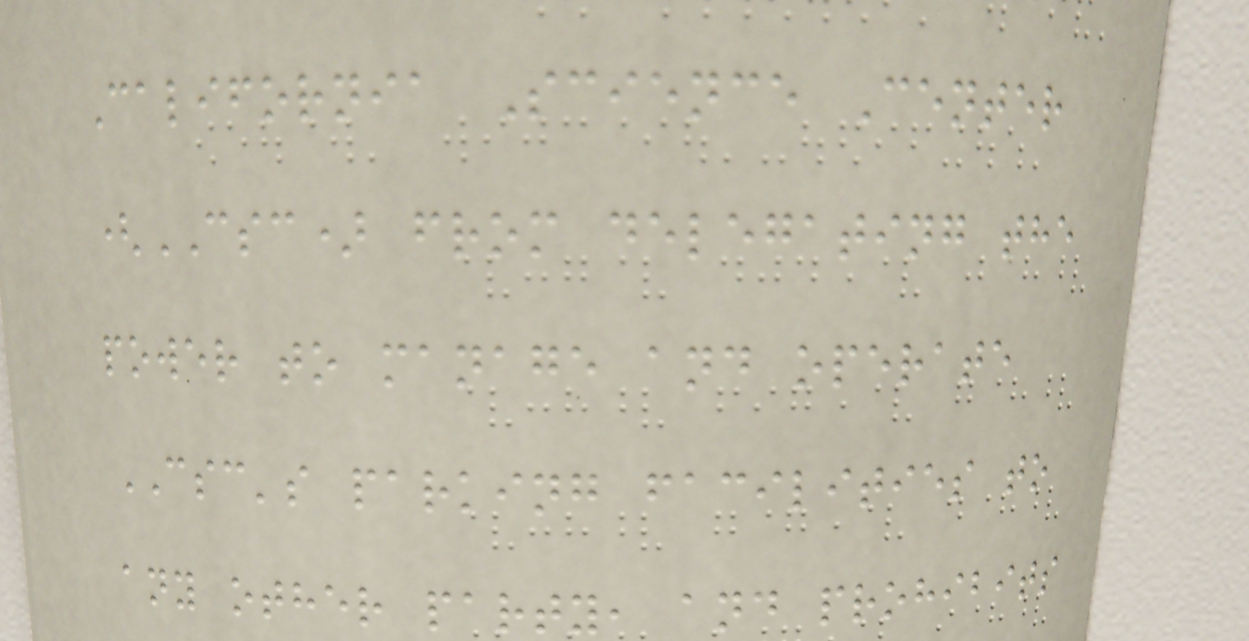California Science Center
(CSC) from delegating the
power to manage and operate
CSC's parking facilities to
any other party, and prohibits
